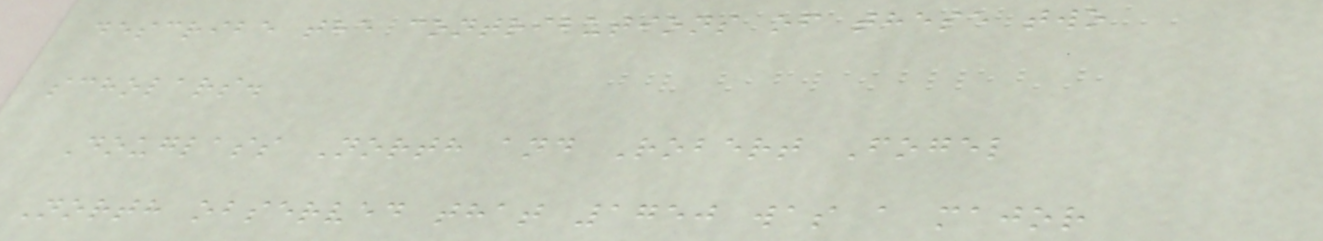describe the contributions of these two
scholars.
Douglass North and Robert Fogel
North observed that 1750 was a major
